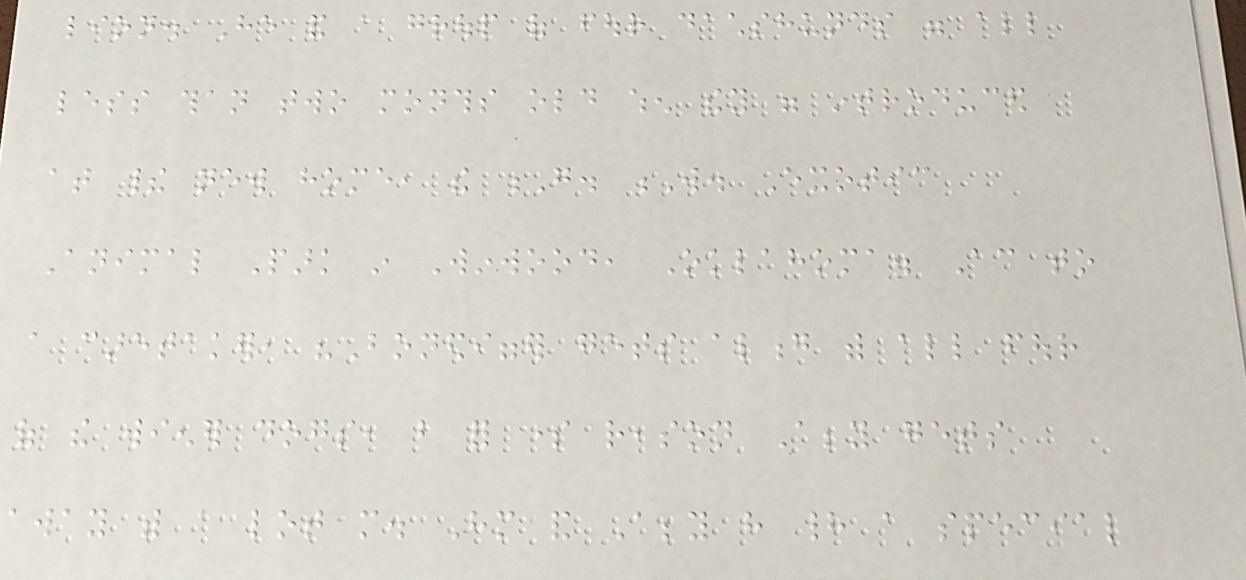lion. He and a group of four dachshunds were all
less than two months old when they were introduced
at their new home, the G. W. Exotic
Animal Park in Winwood, Oklahoma. According to
a caretaker, "Bonedigger gets along with all four
of the wiener dogs, but for some reason Abby gets
away with a lot more. Him and Abby have had a special
